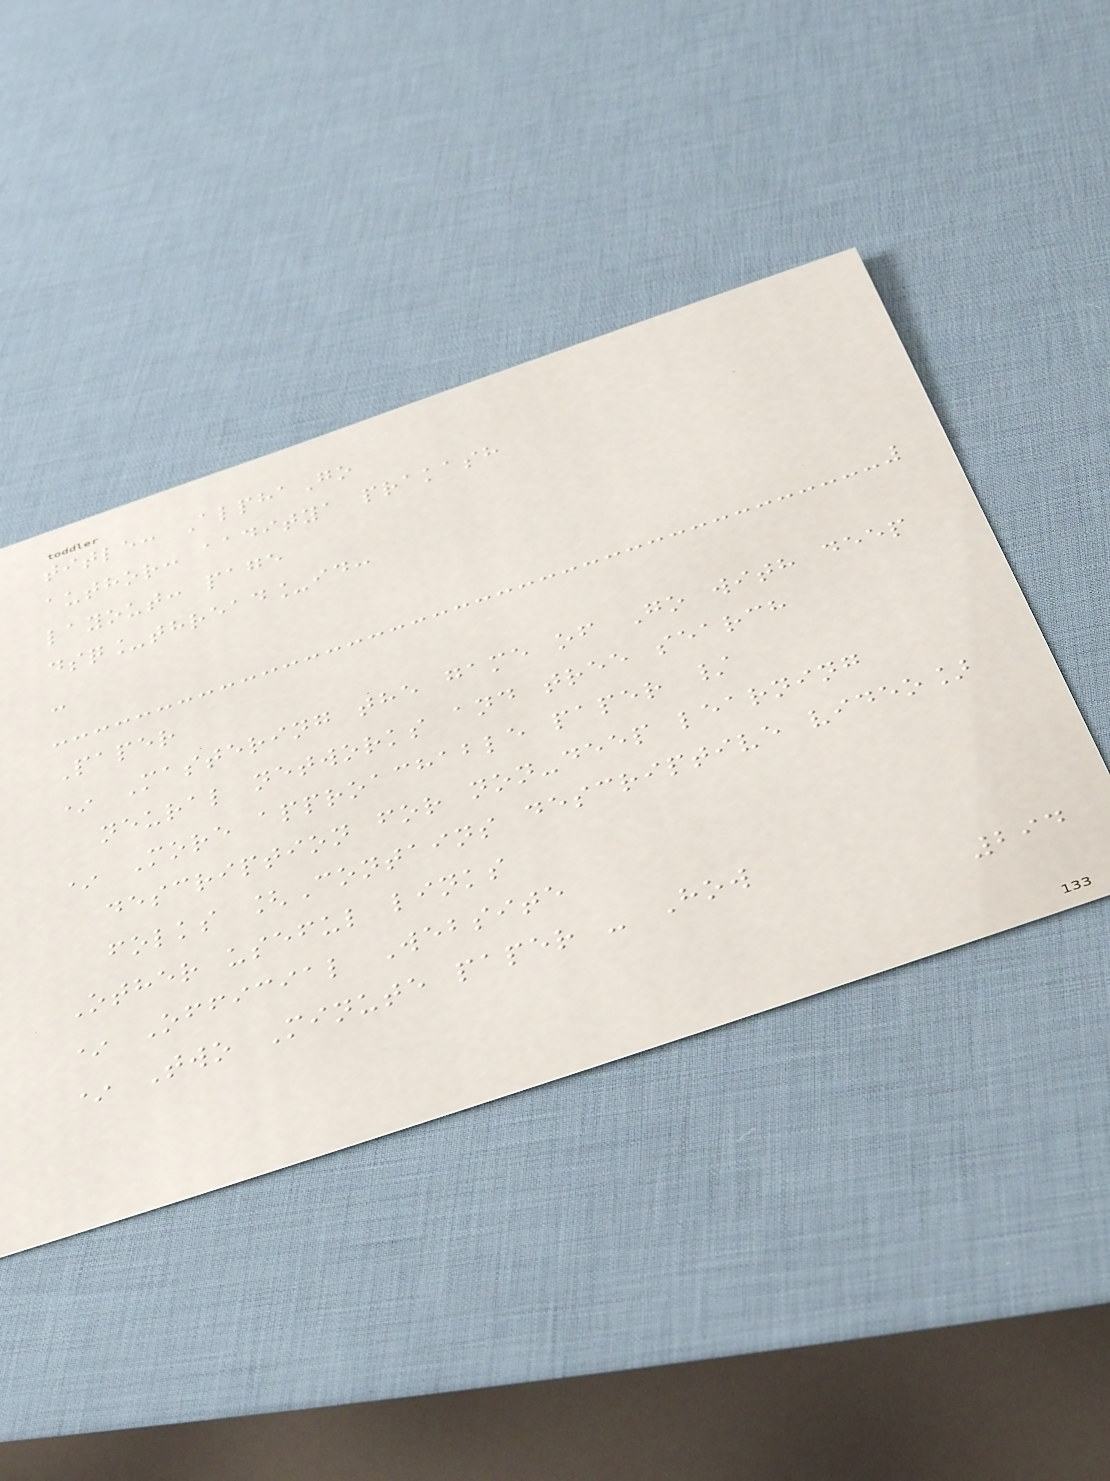title: AlphaGo
author: aaditya prakash
layout: page
dsq_thread_id:
-
Paper
* Mastering the game of Go with deep
neural networks and tree search
* More approachable paper /
description for non-deep learning
folks [Contains descriptive video]
Other useful links
* Official Website
* Two Minute paper - How
294
